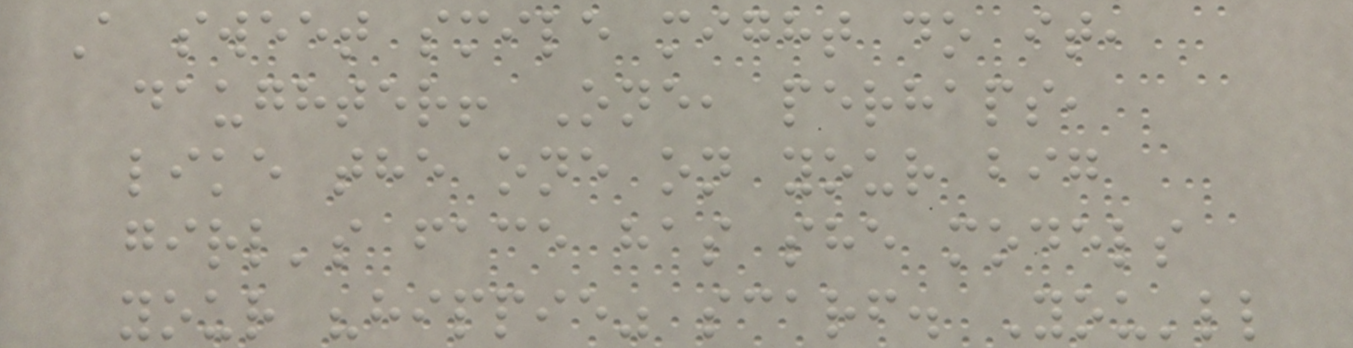A sweet smile might do it,
daughter! One, perhaps,
like the one on your big
girl's face has she models
your "hippie" scarf. You'll
